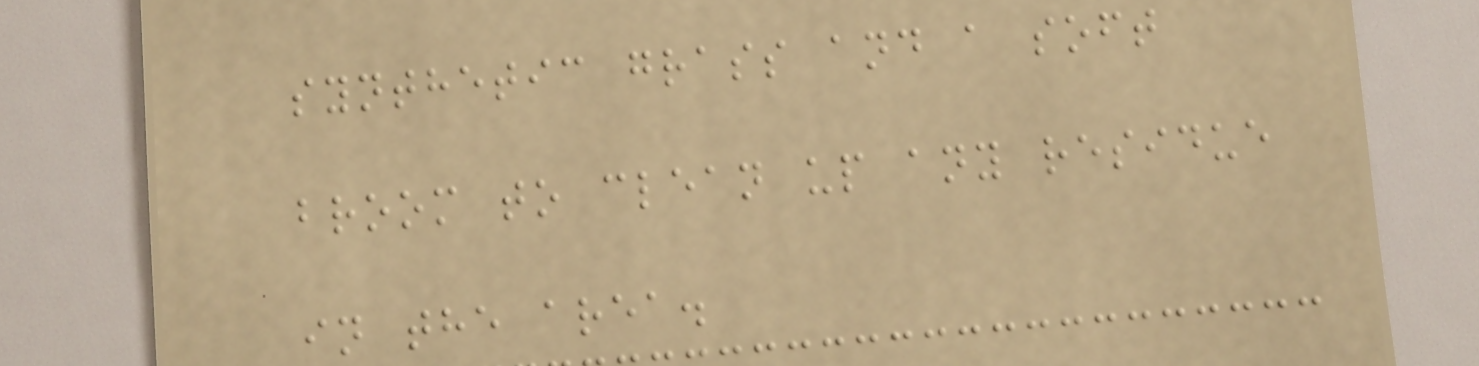synthetic grass and a soft
broom to clean up any residue
in the area.
